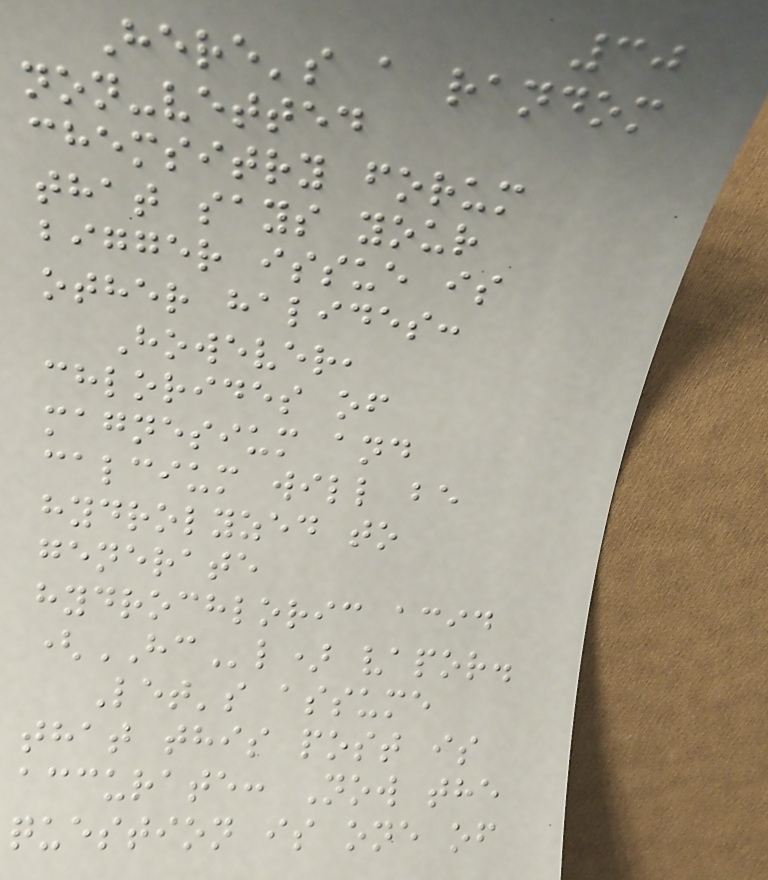30
Here's a random
non-vetted
chemsitry forum
that says your
bigger issue is
other halides:
However,
chlorides of
magnesium and
calcium will be
hydrolyzed to
generate
hydrochloric acid
(HCl) vapor.
Let's assume
that this post is
accurate: Now the
question is one of
